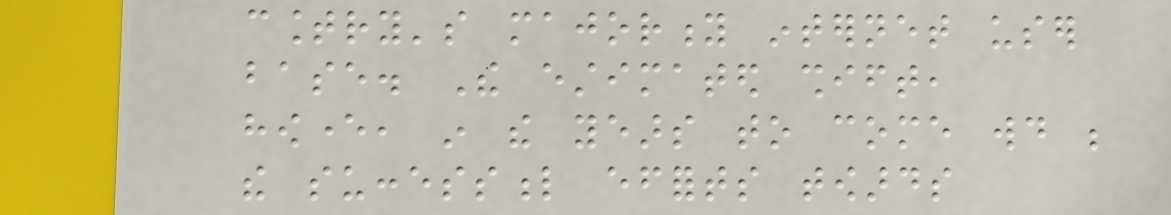country's majority internet user
base. The estimated shift,
however, in the years to come would be
the successful efforts towards
